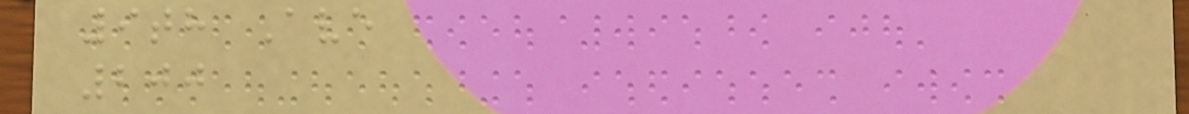9th Ave
200
